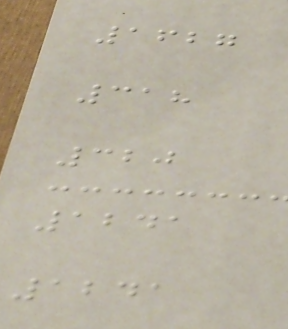1627
318
320
1241
1241
